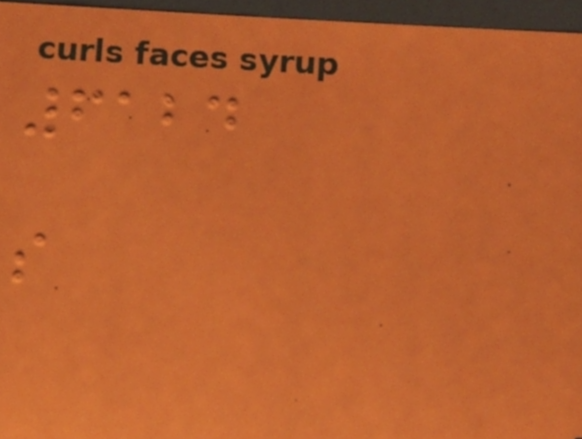6124
s
